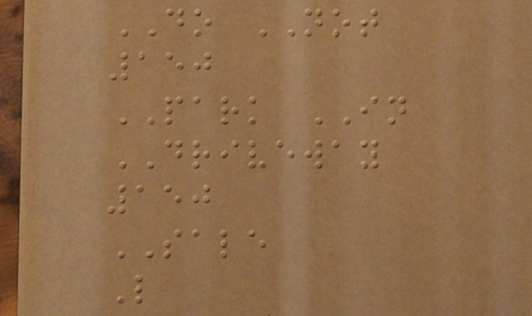DO NOT
150
PARK IN
DRIVEWAY
150
SALE
L
